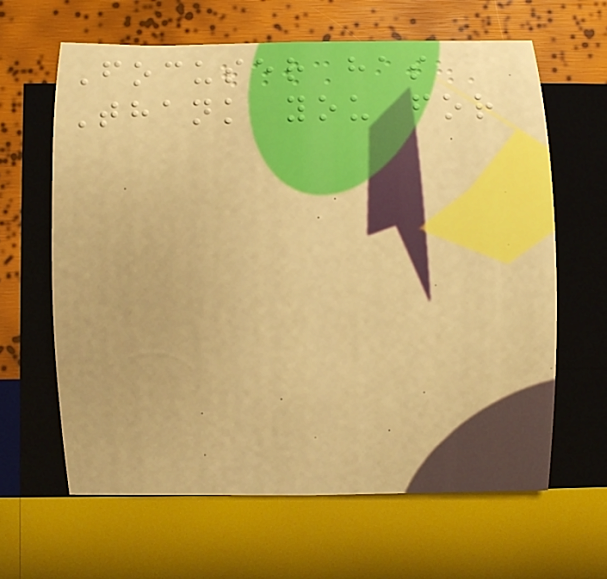Focuser has
Thank you for
